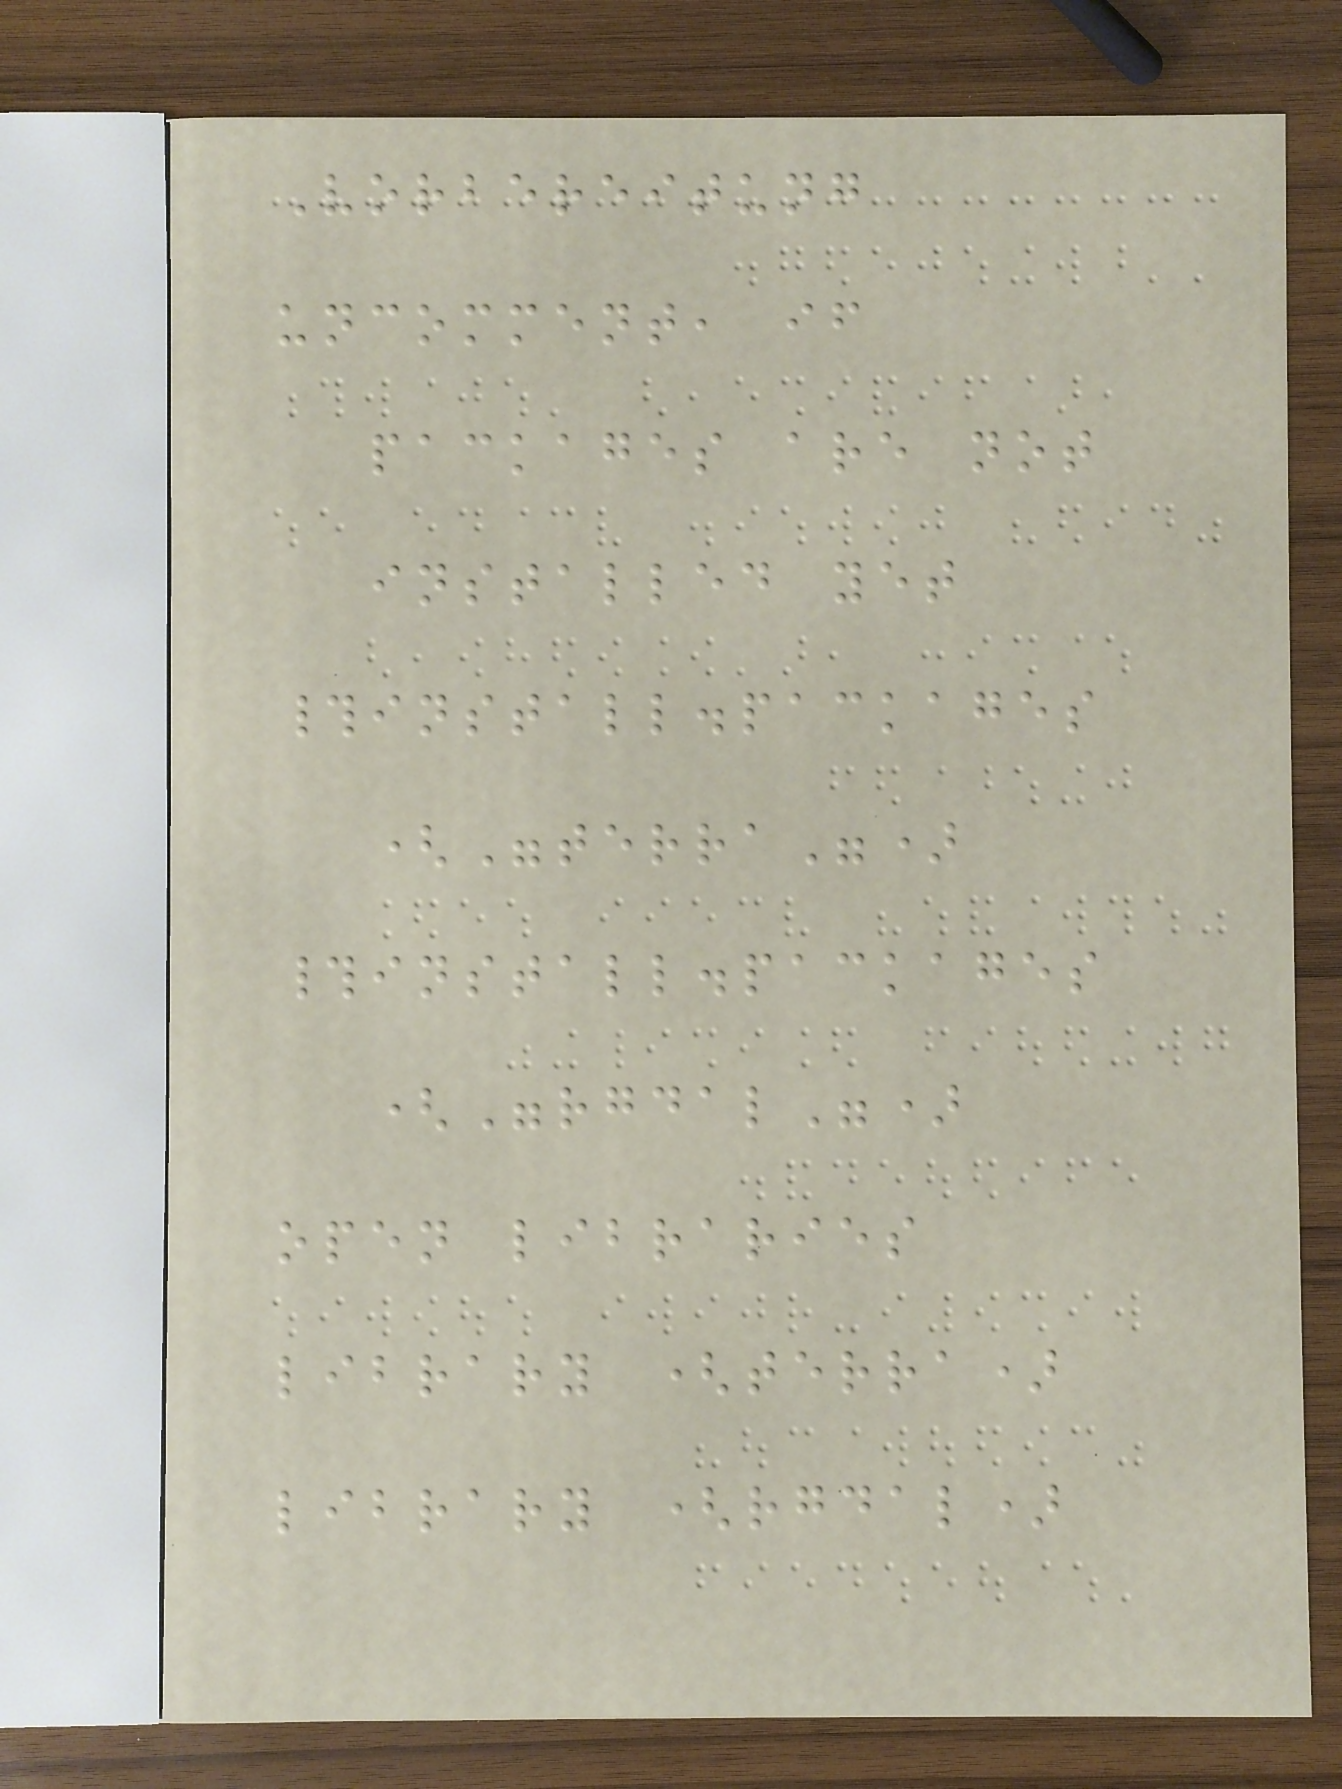Vorbereitung
uncomment, if
packages are not
installed yet
#install.packages
("terra")
#install.packages
("rgdal")
open libraries
library (terra)
library (rgdal)
